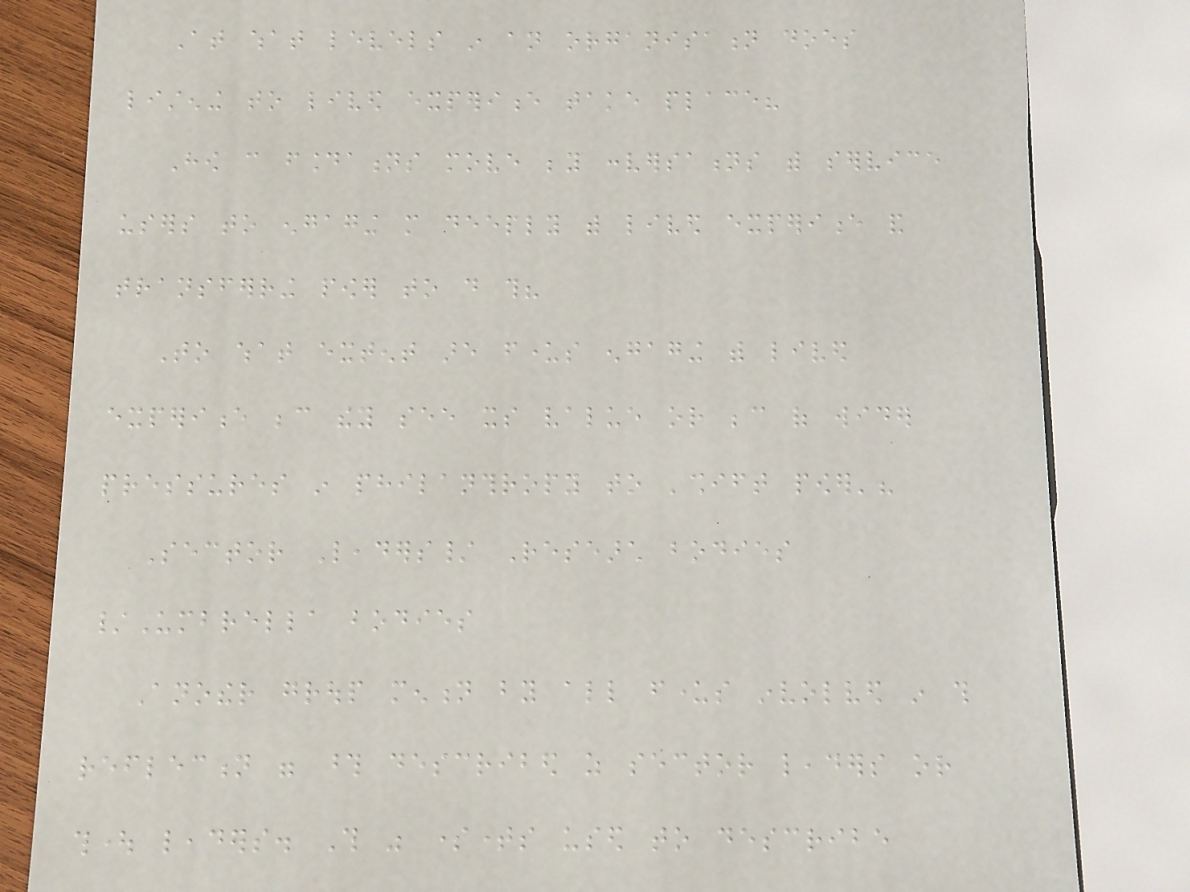At what levels in an organisation does
listening to lived experience take place?
How can foundations move beyond conversations with service
users to engaging more deeply with lived experience and
transferring power to do this?
To what extent are funders engaging with lived
experience because they see its value or because of wider
pressures in philanthropy to 'shift power'?
Sector Leaders/ Research bodies
/Umbrella bodies
Another group mention by all funders involved in this
reflection were those described as sector leaders or
thought leaders. This was sometimes used to describe
